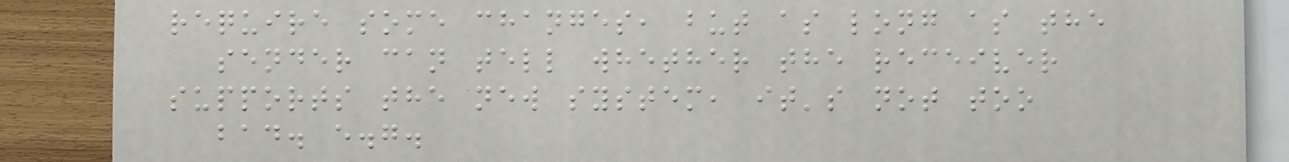require some changes, but as long as the
sender can tell whether the receiver
supports the new system, it's not too
bad. e.g.
